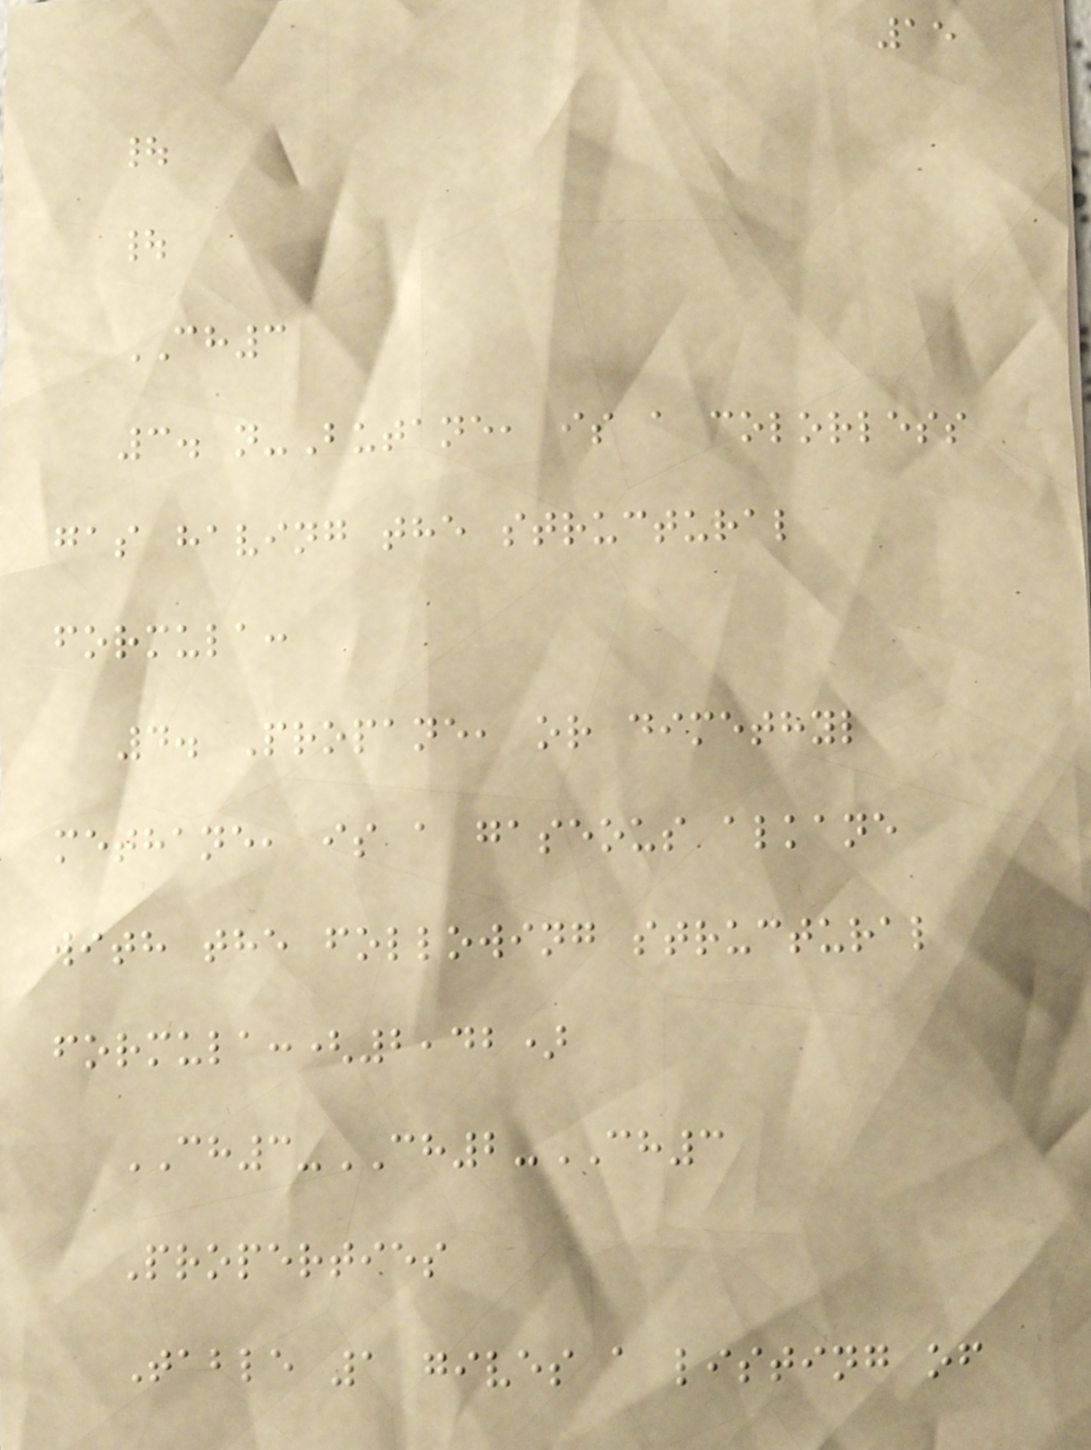15
|
|
CH3
3. n-Butane, is a colorless
gas having the structural
formula:
4. Propane, or dimethyl
methane, is a gaseous alkane
with the following structural
formula:(2,42)
CH3-CH2-CH3
Properties
Table 1 gives a listing of
